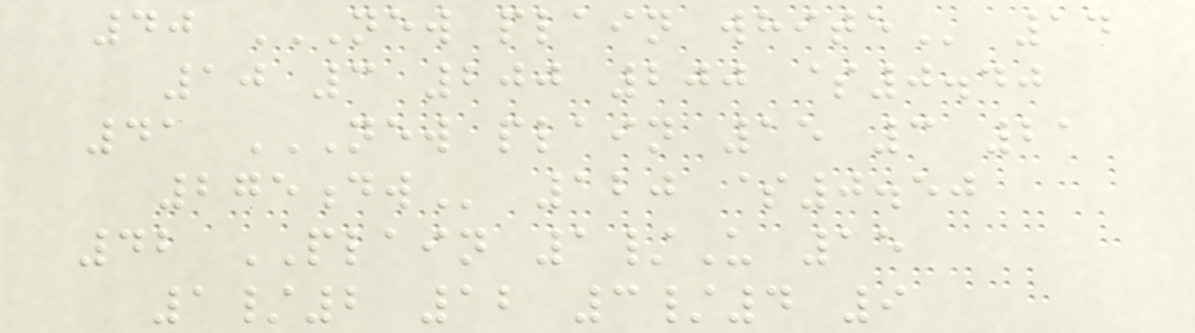40 NEW PLAIN WHITE 14
10 3 200 200 $0.40
41 NEW PLAIN 15 3 21
275DW 120 $0.50
42 PLAIN 1/U 15
1/2 12 3/4 9
